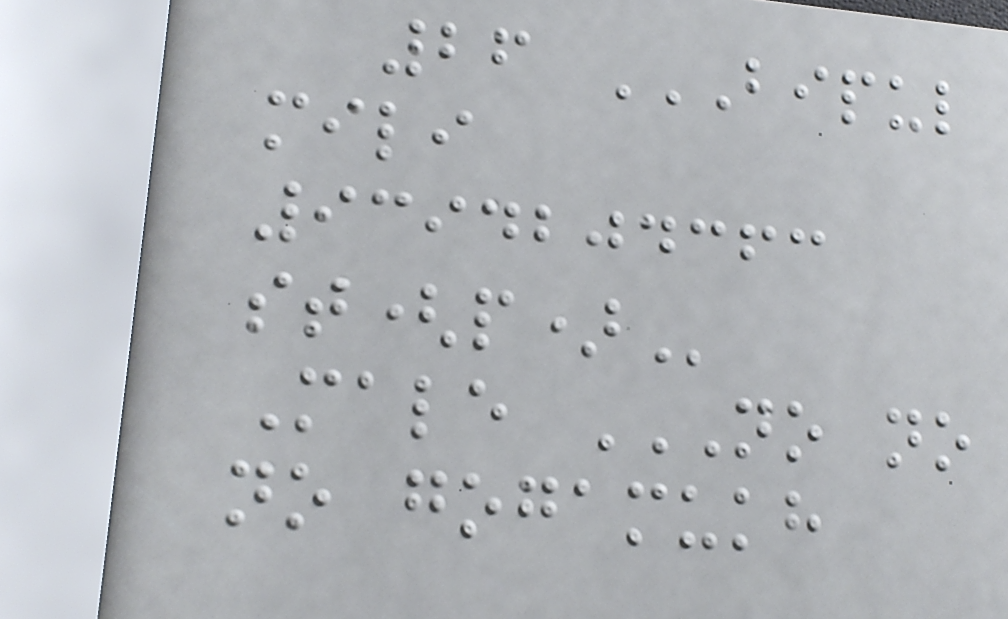26 BIPUL
MILI
9394204363
ST(P)
Male NO NO
NO GOGAMUKH
